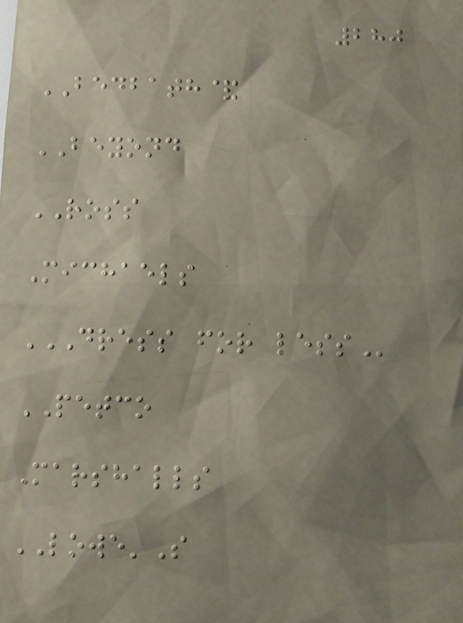280
BEDBATH&
BEYOND
ROSS
Michaels
DRESS FOR LESS
PETCO
Marshalls
LOWE'S
